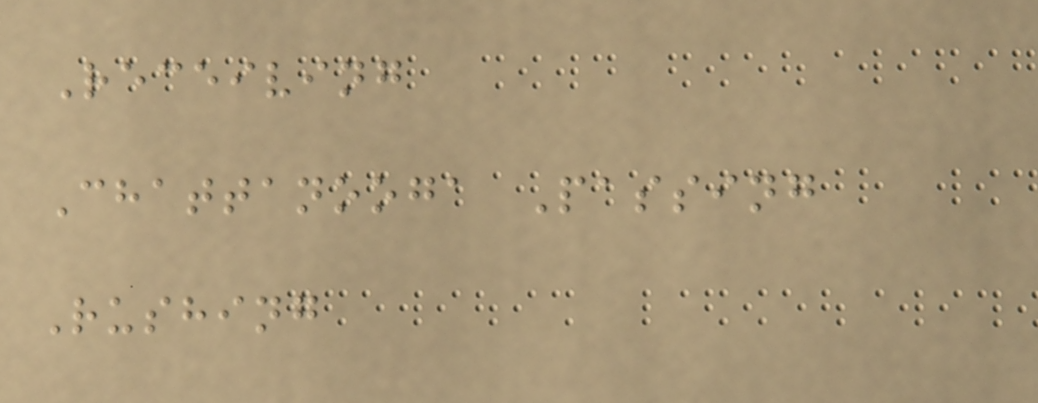Receiving
Chattanooga Passing
Rushing
